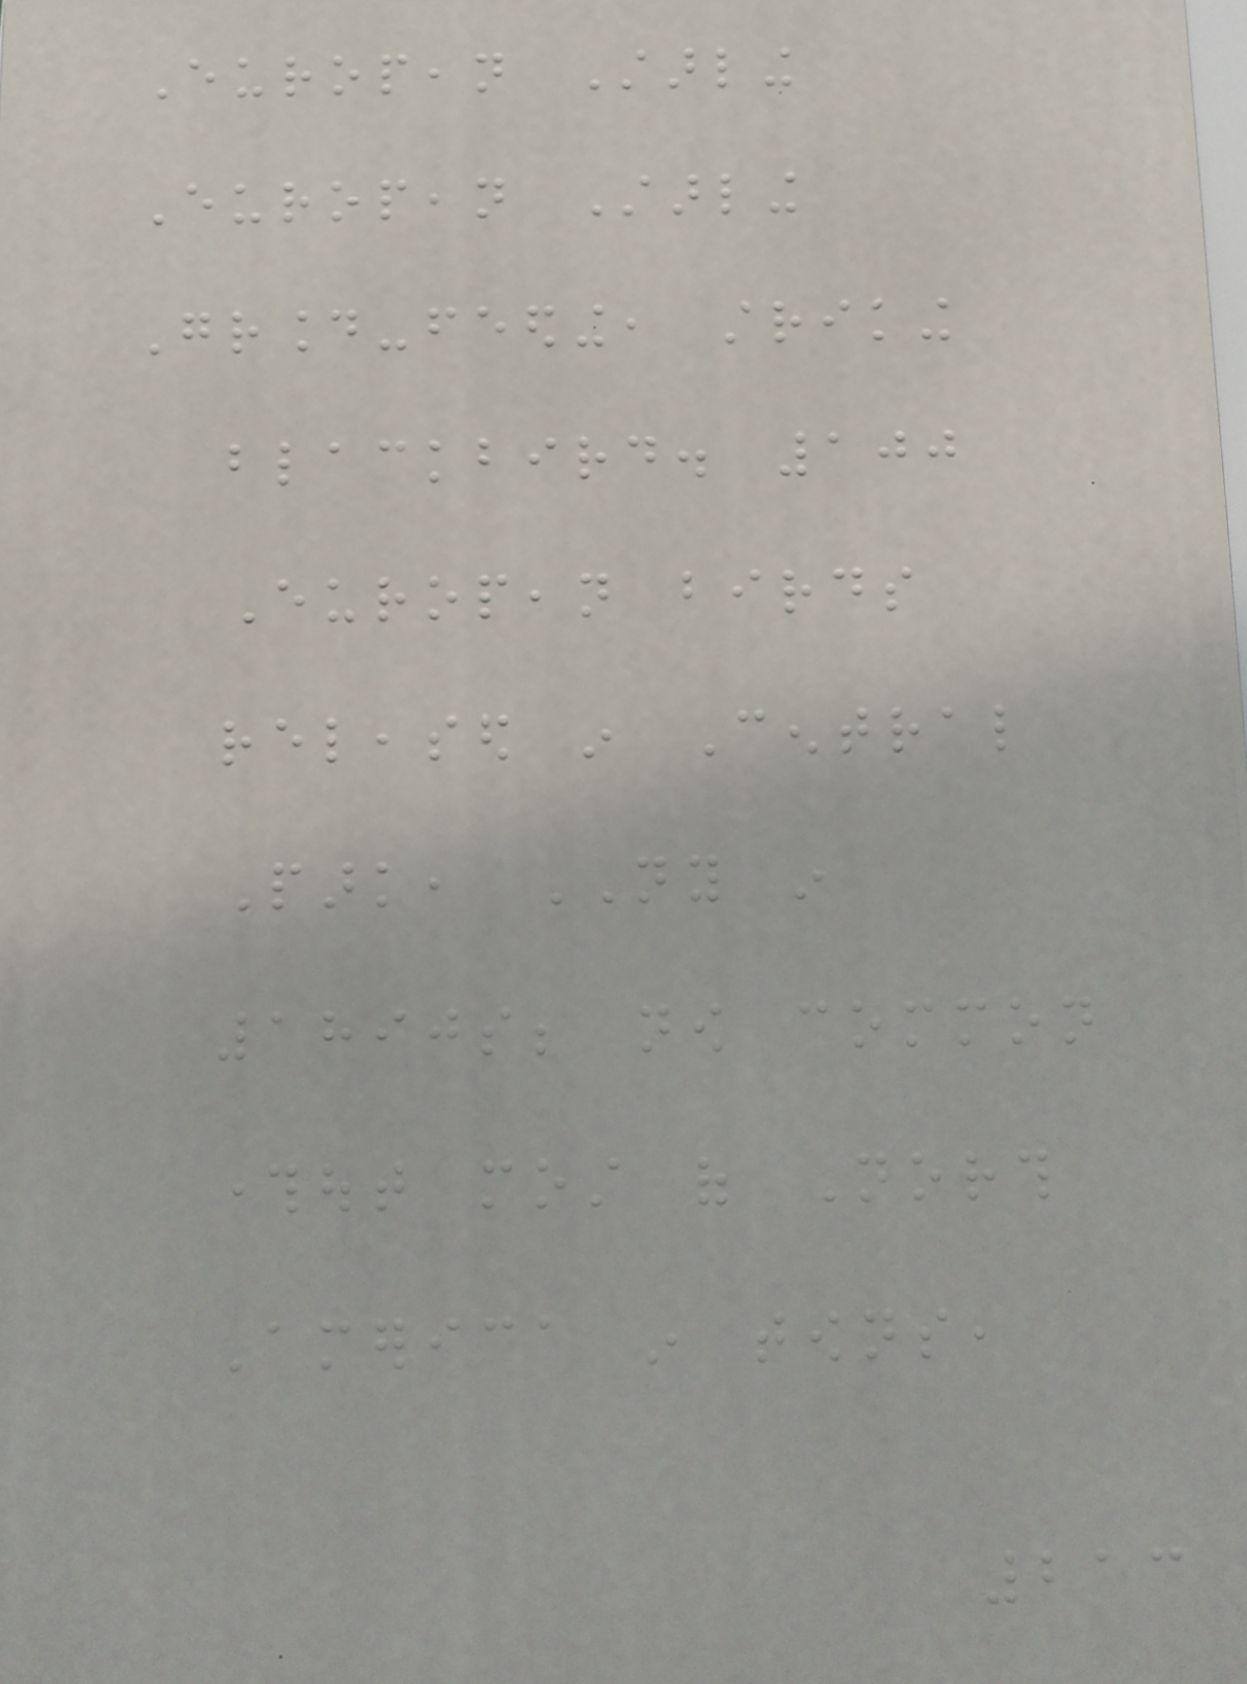European Starling
European Starling
Ground-feeding, striking
blackbird. 100
European birds
released in Central
Park, NY in
1890s; now common
throughout most of North
America in towns,
213
